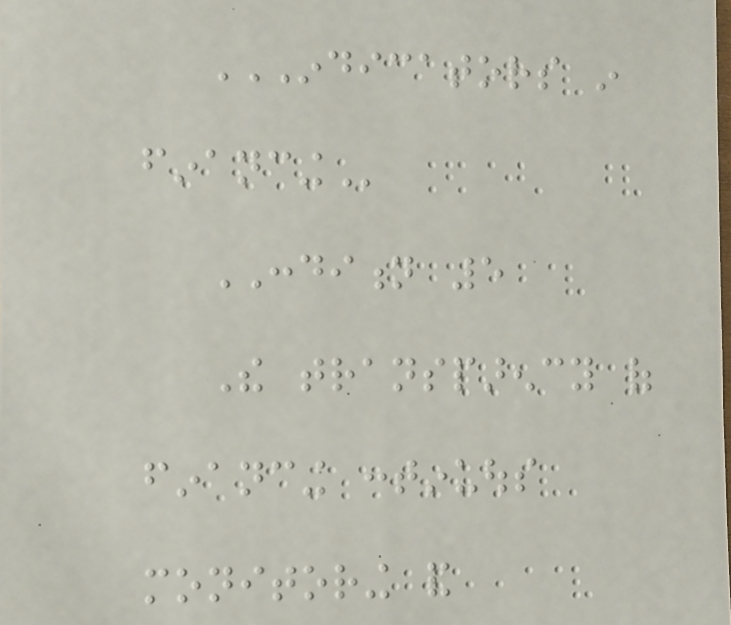INDICATORS IN
FINANCING
CONDITION 5
The transparency of
financing continuous
monitoring and
